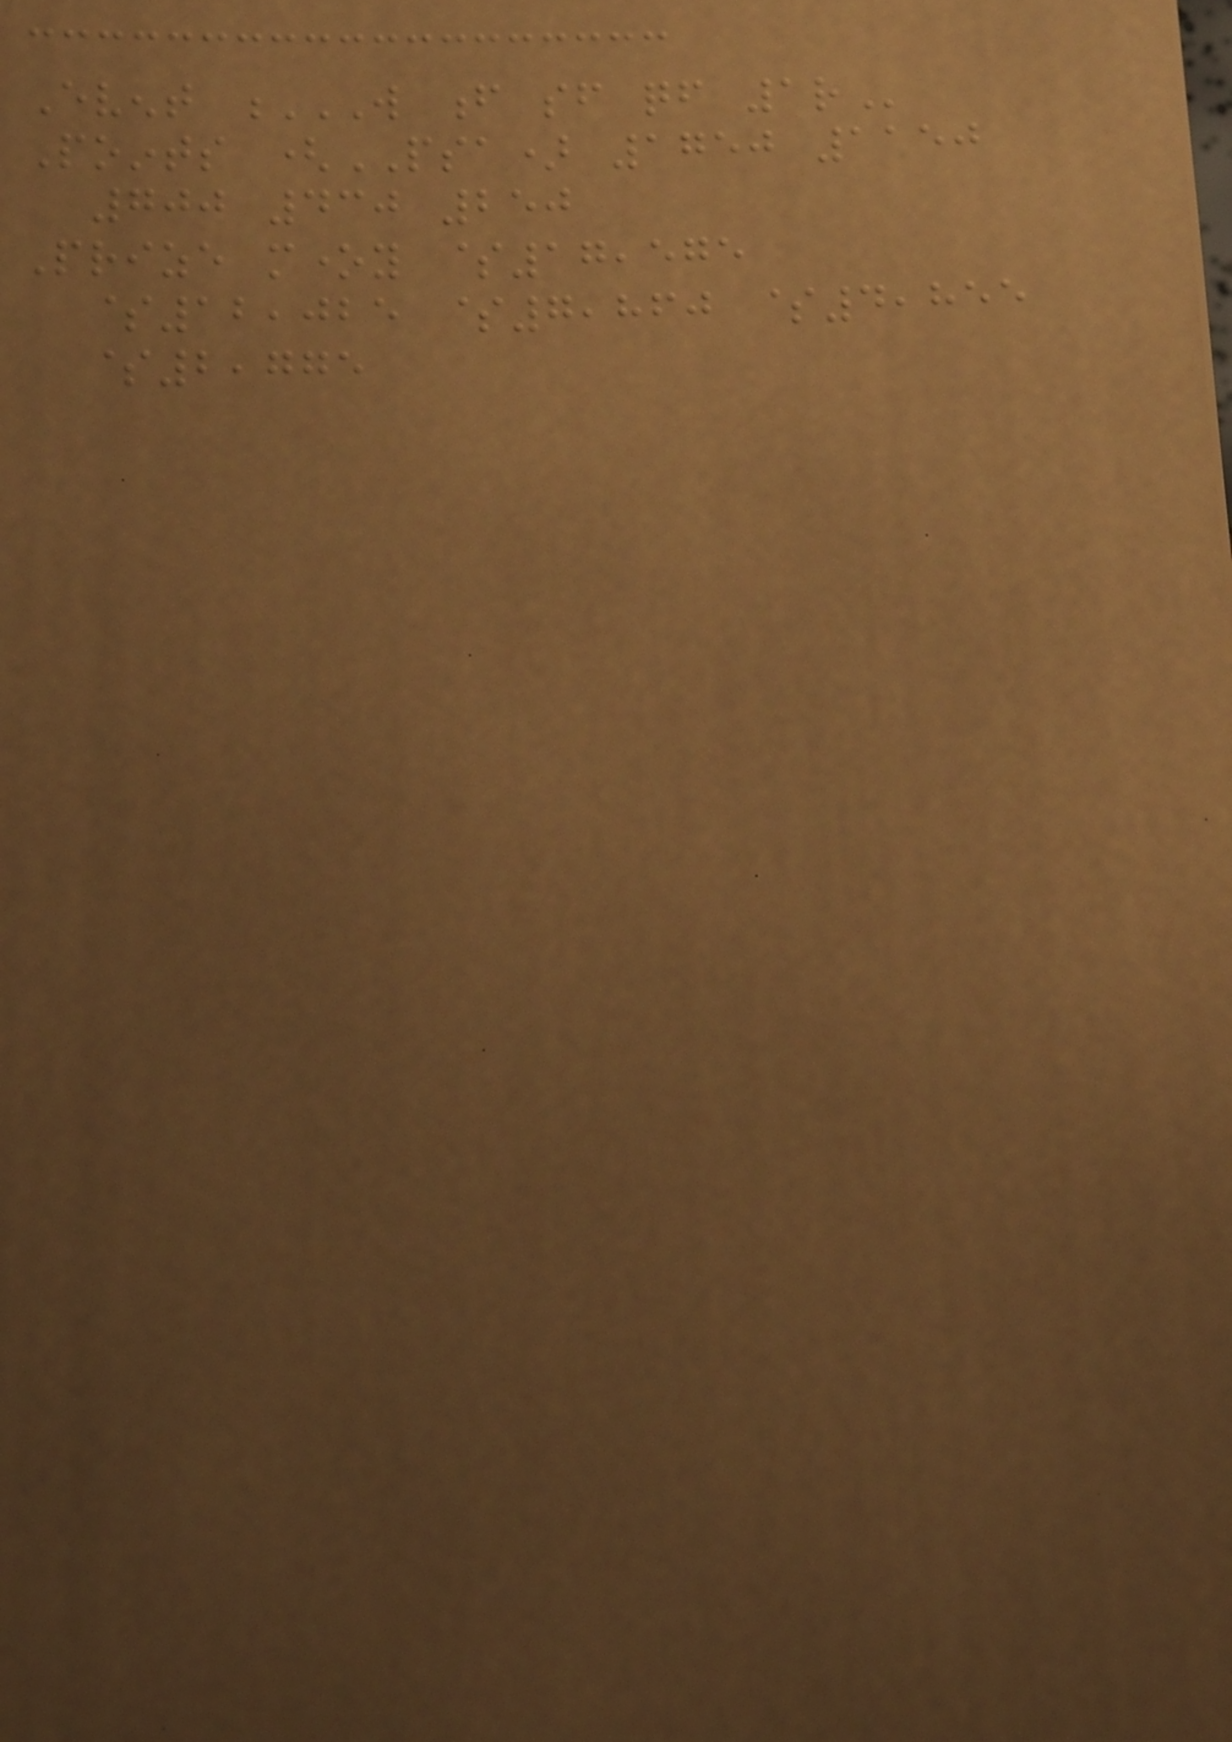Event W F SF QF 1R
Points (PSA) 1750 1150
700 430 250
Prize money $17,575
$12,025 $7,860 $4,855
$2,775
